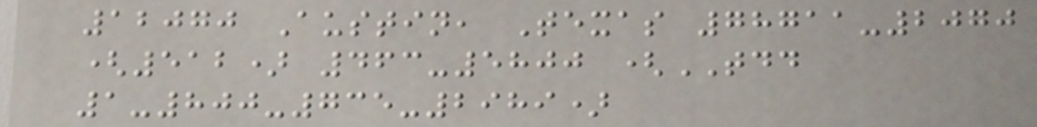12070 Austin, Texas 78711-2070
(512) 463-5800 (TDD
1-800-735-2989)
